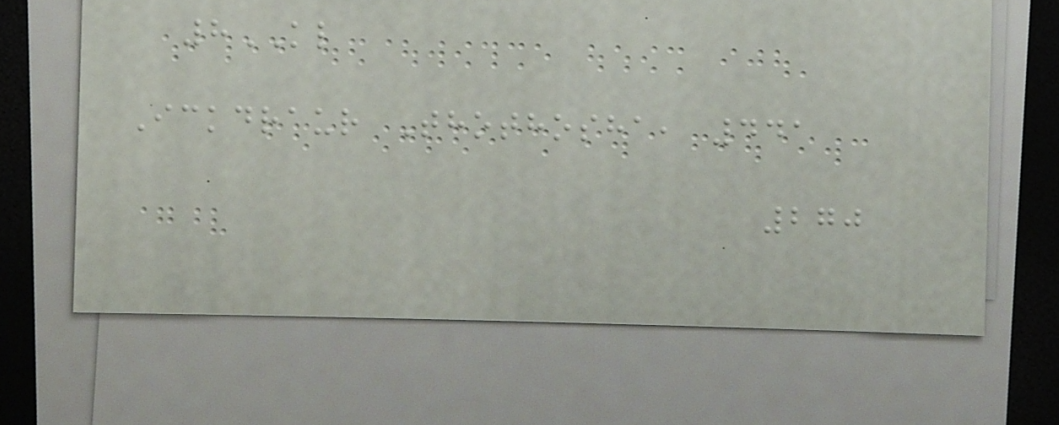8KL
Ickdraur Thothosha, 441
270
